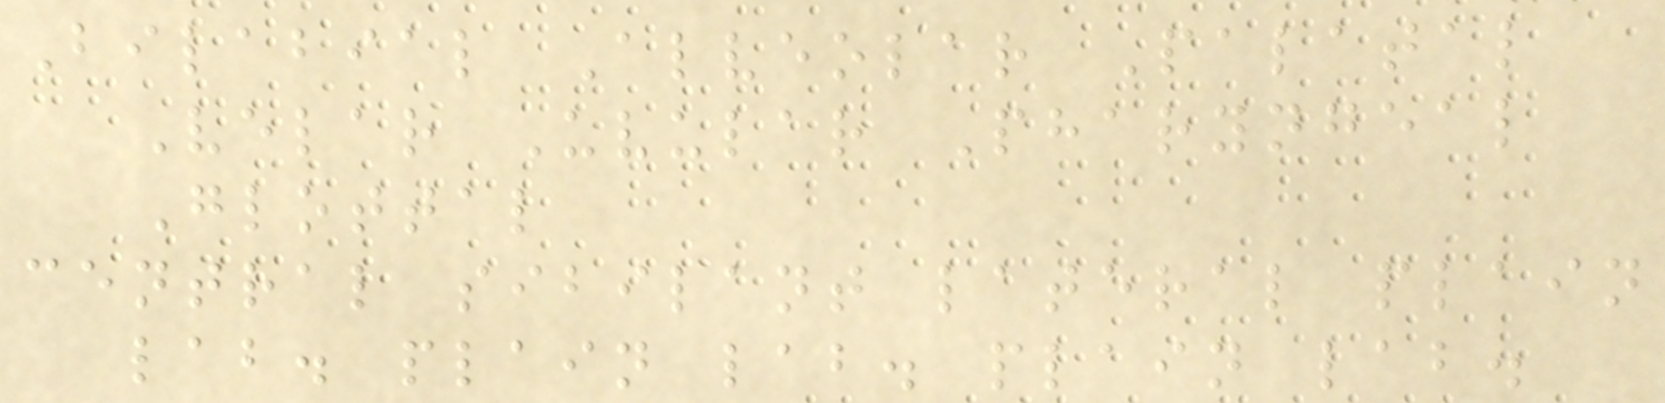Bilabial Alveolar Palatal
Velar Uvular Pharyngeal
Glottal
central sibilant lateral plain
lab. plain lab. plain lab.
